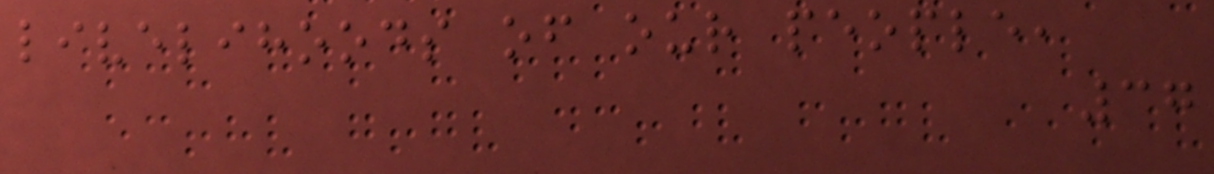livelihoods of our people,
37
